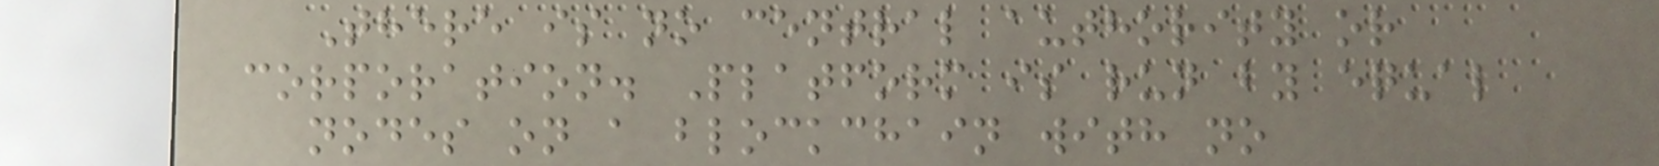There is no central authority or
corporation. Platform is run by equal
nodes on a blockchain with no
